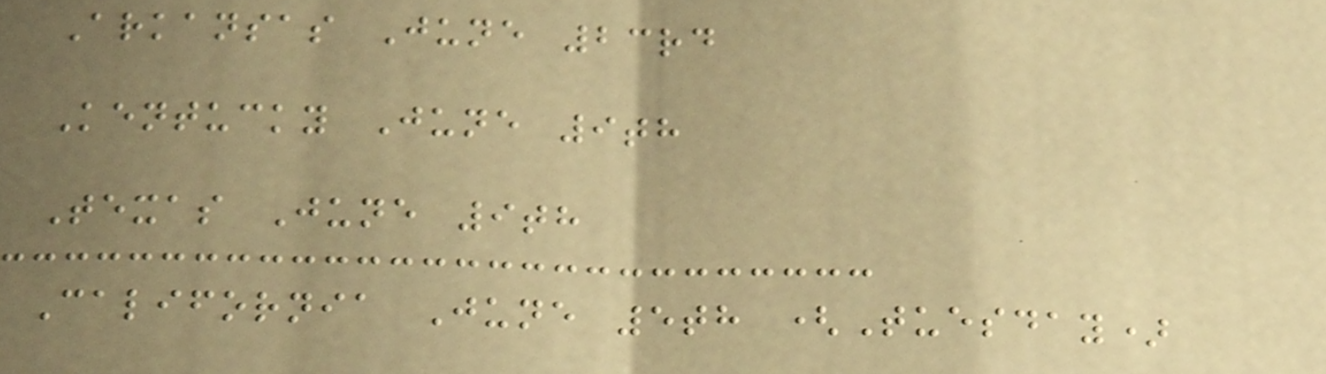Arkansas June 23rd
Kentucky June 9th
Texas June 9th
California June 5th (Tuesday)
